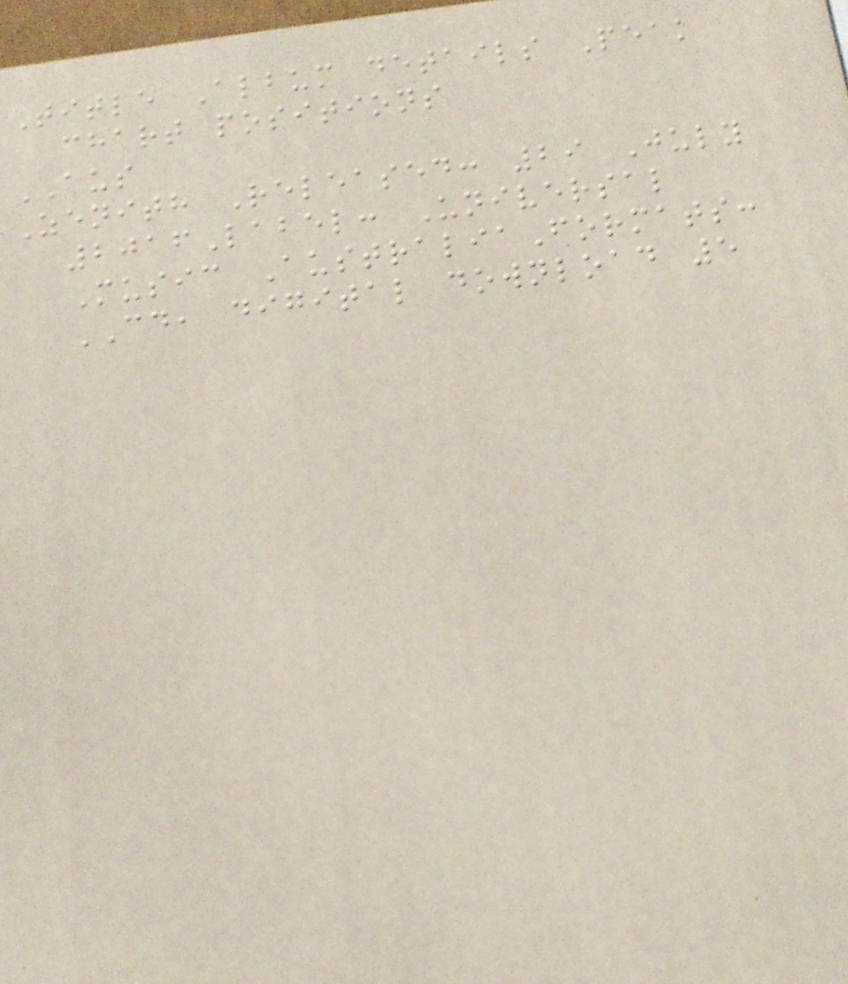Title Album details Peak
chart positions
AUS
Zenith Released: 29 July
2016Label: Universal
Music AustraliaFormats:
CD, digital download 5
